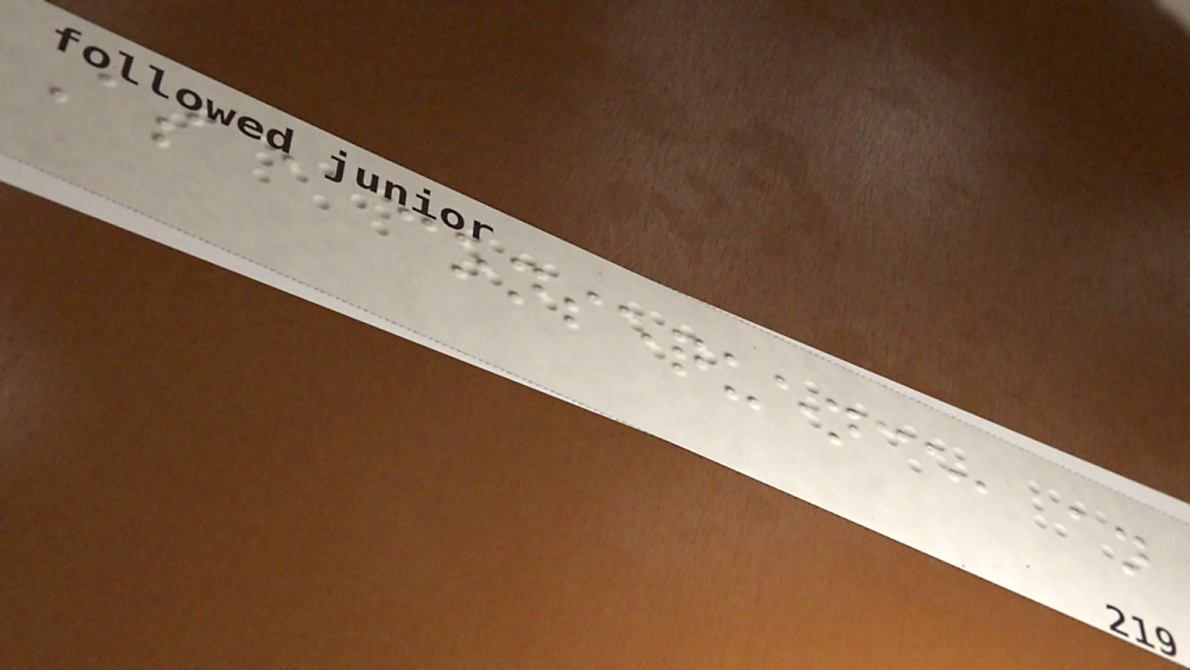As a consequence, an
